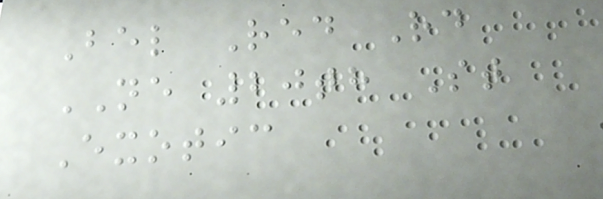Bel Red Rd
NE 20th St
Exotic
